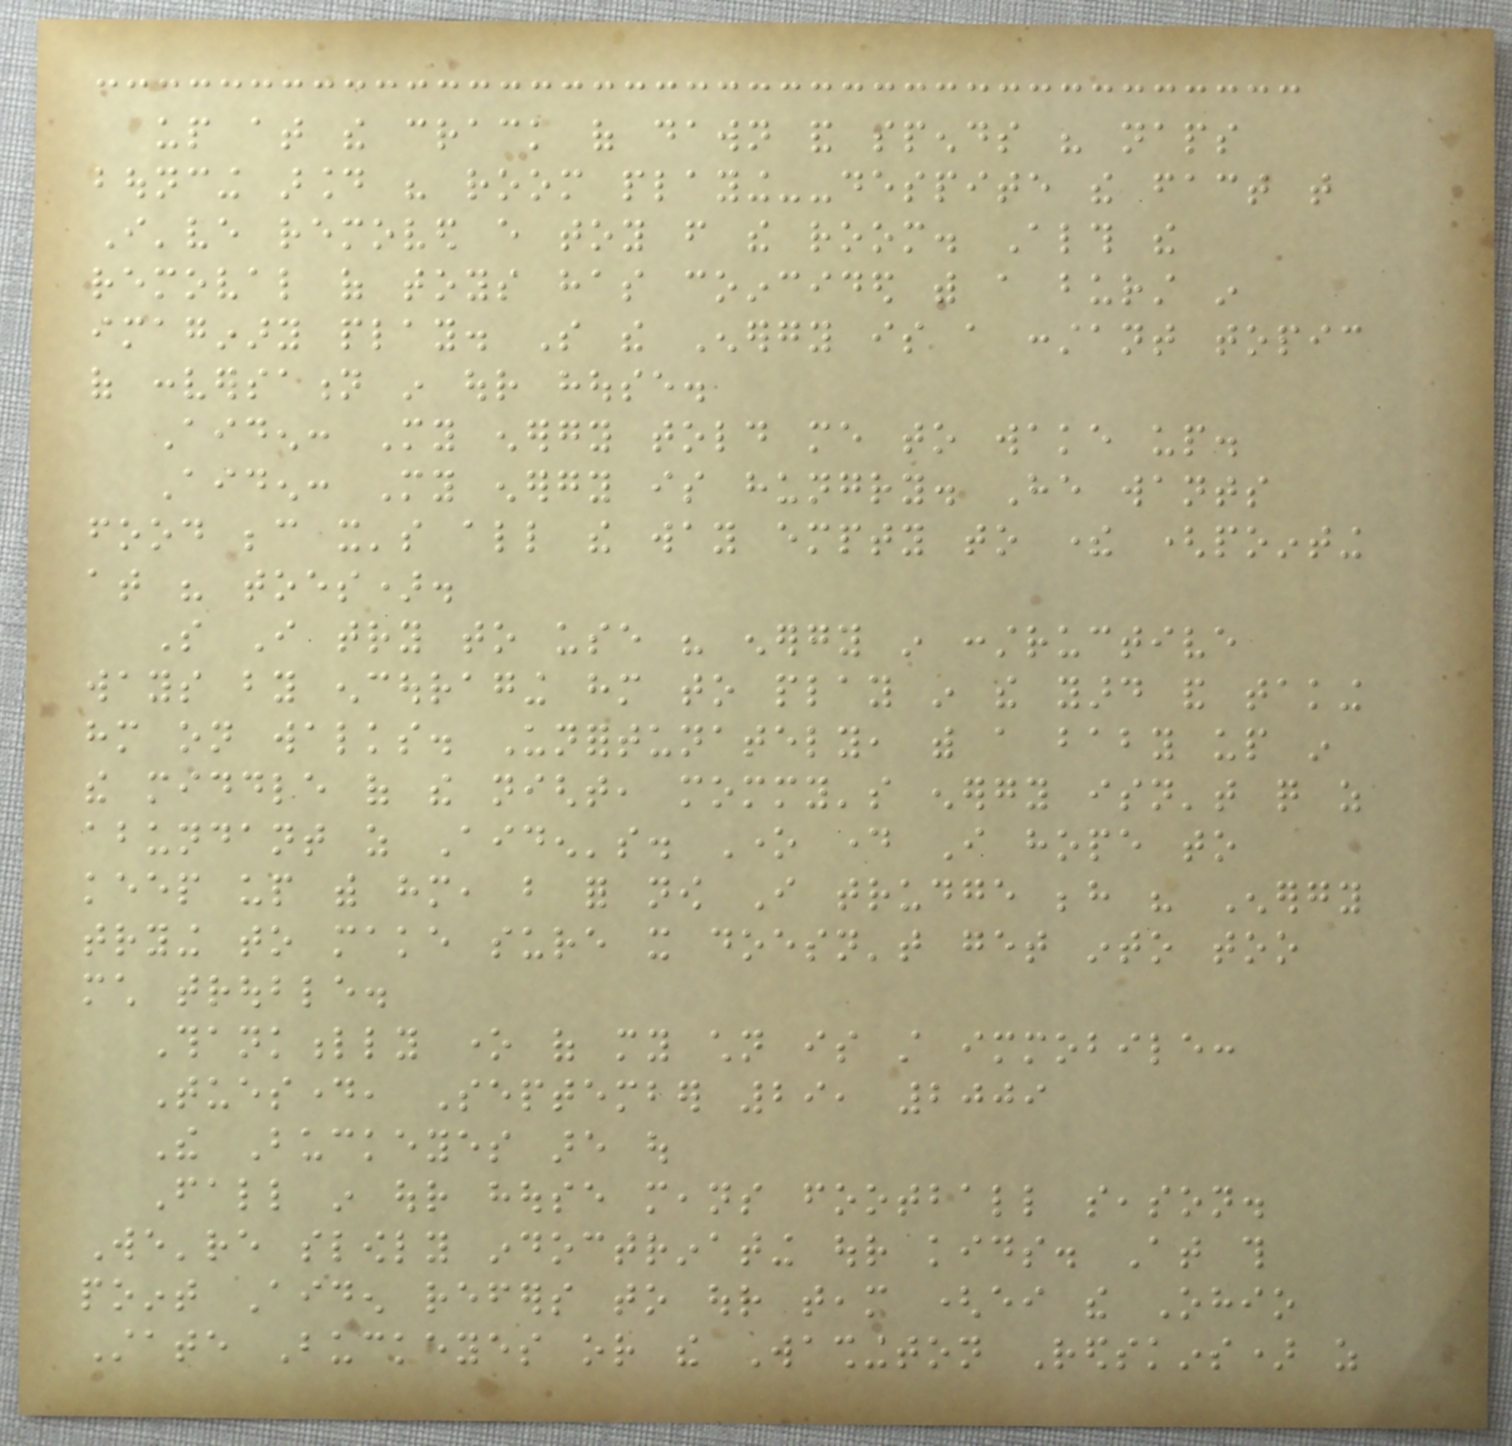up at the crack of dawn and spends his naps
bouncing around his room playing--despite the fact that
I've removed every toy from the room. Although the
removal of toys has coincided with a burst in
imaginary play. So the Energy is a constant topic
of conversation in our house.
Aiden: My energy told me to wake up.
Aiden: My energy is hungry. He wants
food because it's all the way empty to there (pointing
at his toes).
So I try to use his energy in constructive
ways by encouraging him to play in the yard and taking
him on walks. Unfortunately, with a baby up in
the middle of the night, mommy's energy isn't quite as
abundant as Aiden's. One day I hope to
keep up with him, but for now I trudge behind his Energy
trying to make sure it doesn't get into too
much trouble.
Thankfully one of my children is still immobile:
Tuesday, September 29, 2009
The Buckeyes are out
Fall in our house means football season.
We're slowly indoctrinating our kids. At this
point Aiden refers to our team (either the Ohio
State Buckeyes or the Washington Redskins) as
